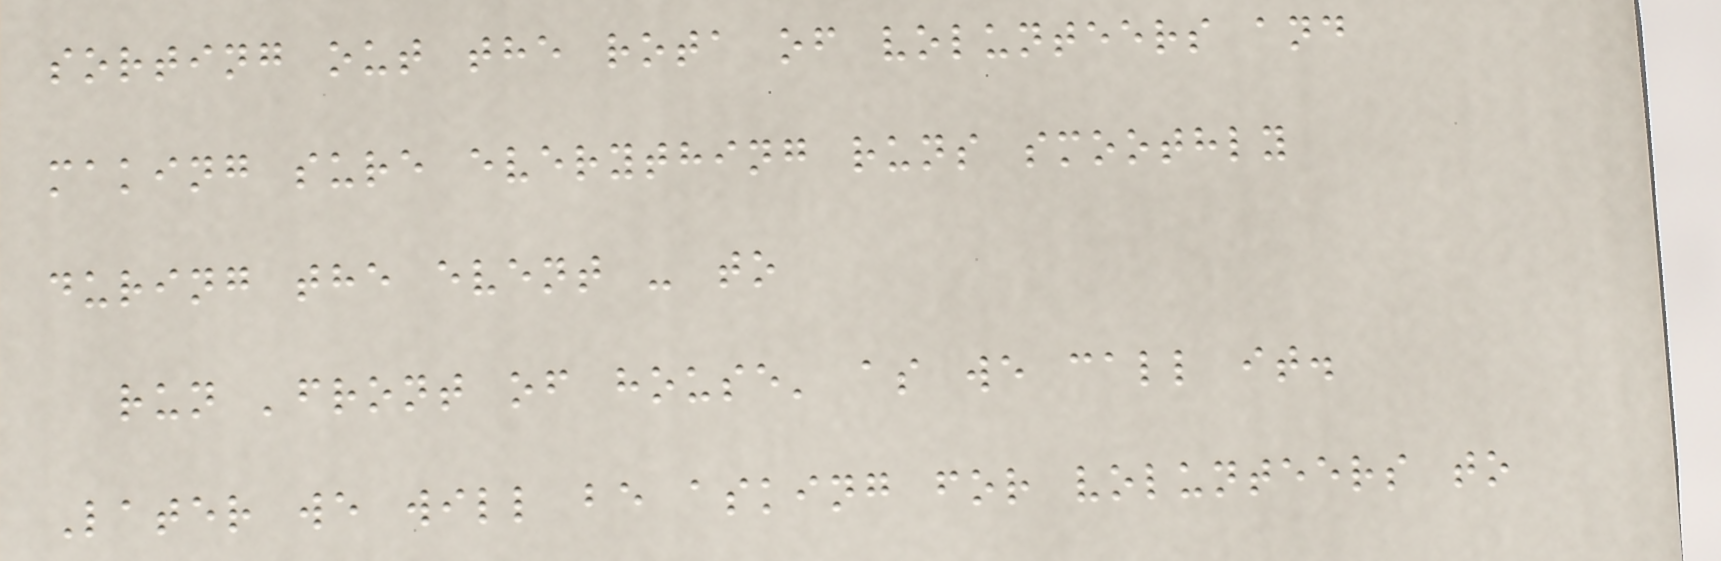sorting out the rota of volunteers and
making sure everything runs smoothly
during the event - to
run 'front of house' as we call it.
Later we will be asking for volunteers to
